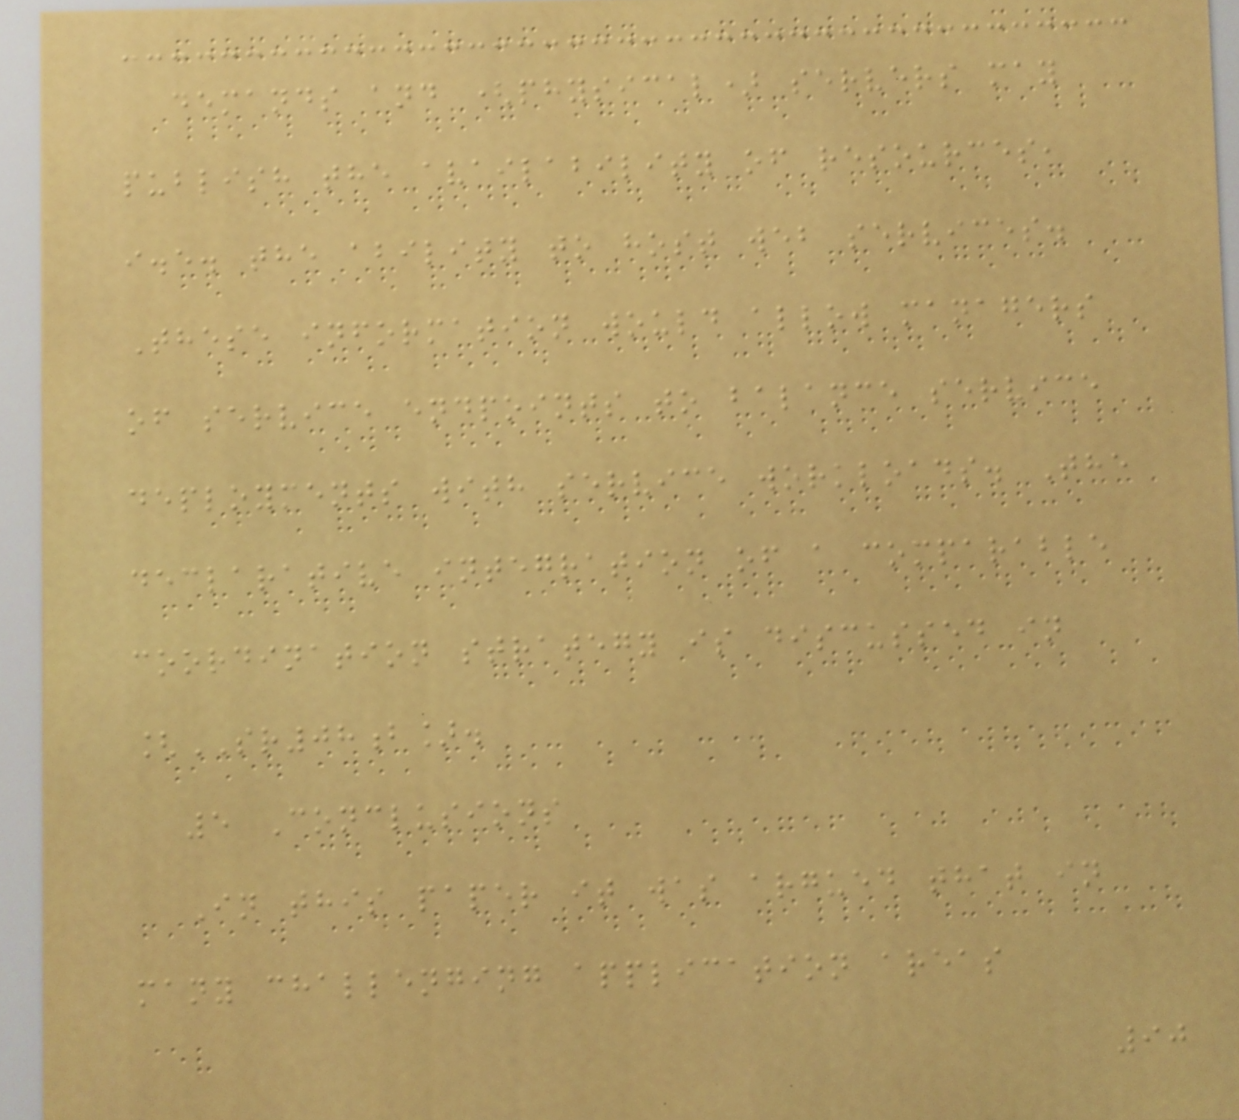demands and (physical) servers may
publish the availability of resources,
i.e. the ability to host web services.
These information would allow managers
of service endpoints to balance service
deployments with service workloads. The
declarative integration of a comparable
coordination strategy is discussed in
[SR08b].
5 Conclusions
In this paper it was argued that in
many challenging application areas
90
